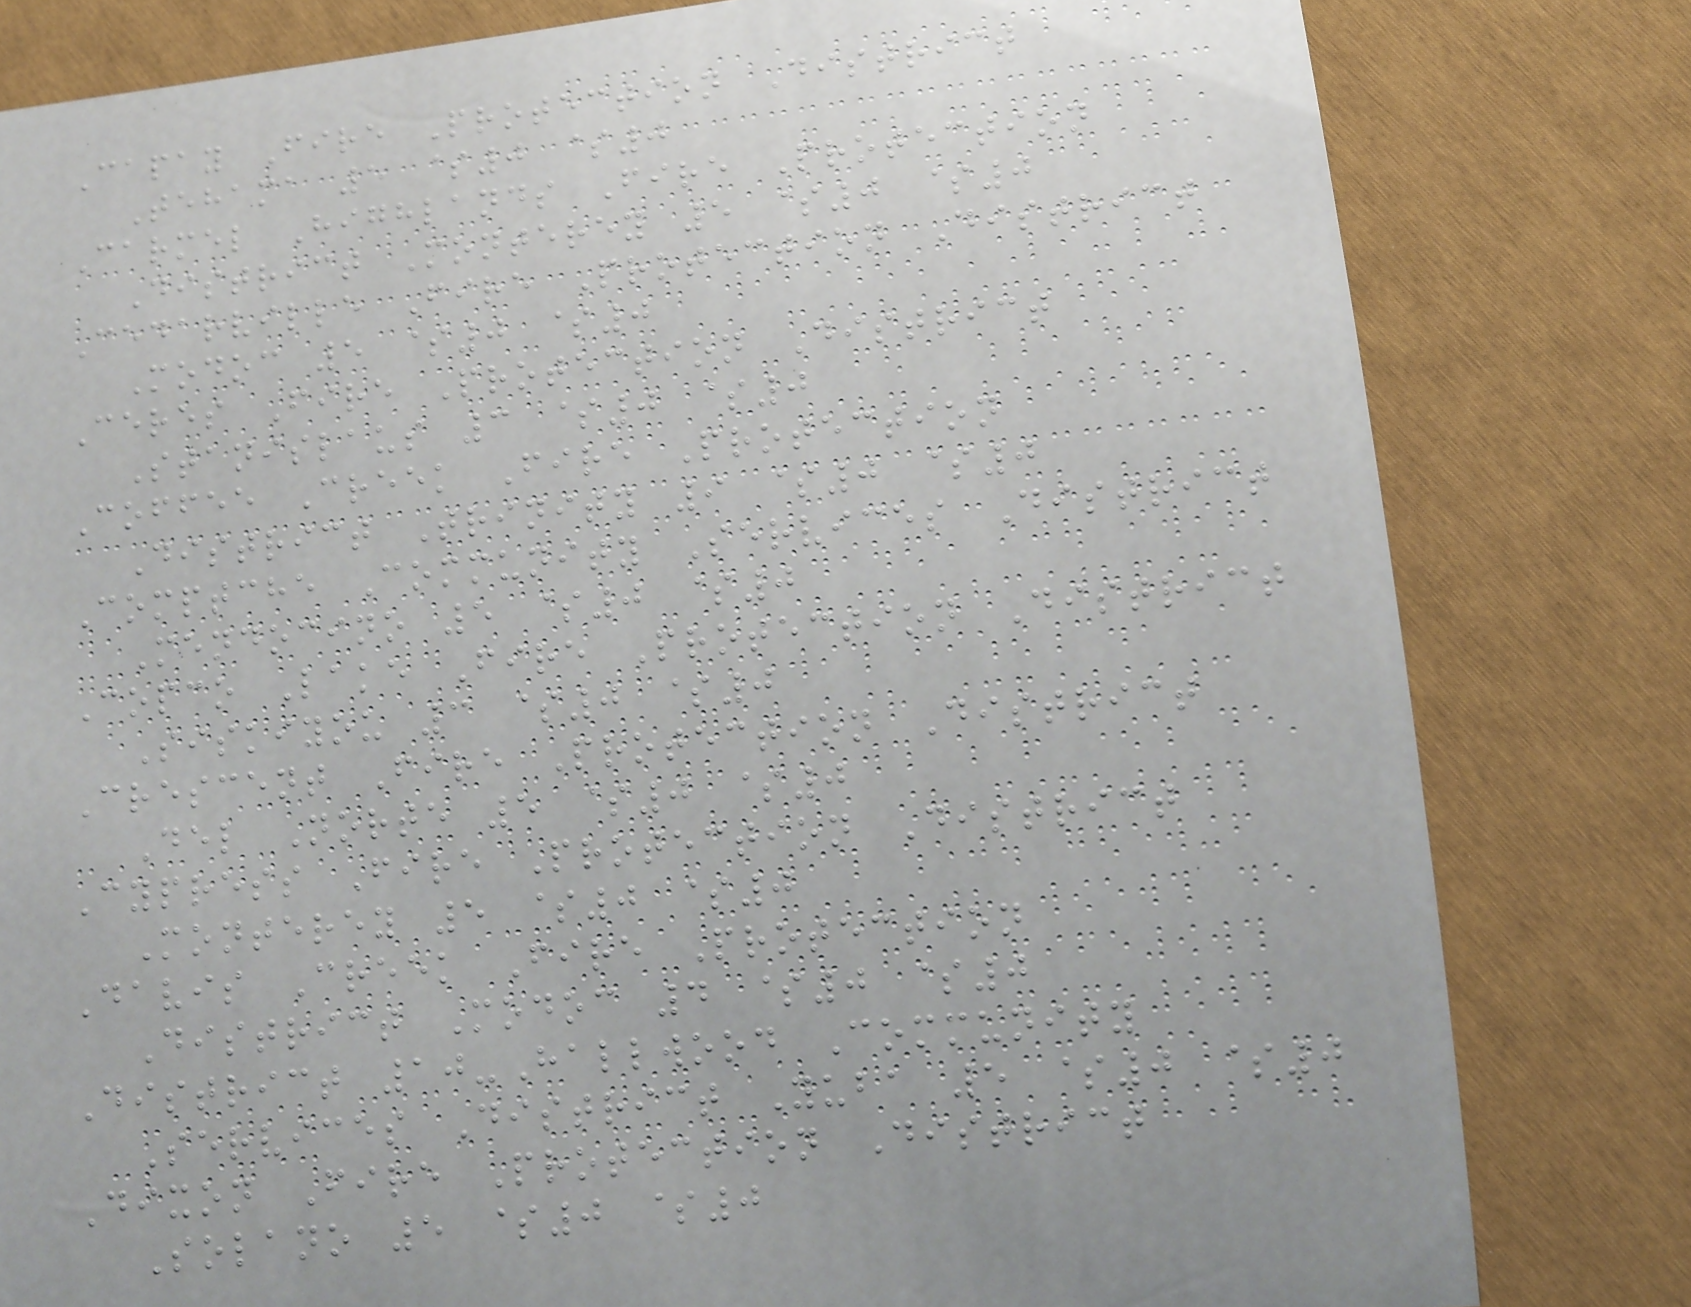Capay Fire Protection District
Tehama 5 $0 $0
Carmel Highlands Fire Protection
District Monterey 5 $0 $0
Cedarville Fire Protection District
Modoc 5 $0 $0
Ceres Fire Protection District
Stanislaus 3 $0 $0
Coffee Creek Fire Protection
District Trinity 9 $0 $0
Comptche Community Services District
Mendocino 5 $0 $0
Copco Lake Fire Protection District
Siskiyou 3 $0 $0
Crescent Fire Protection District
Del Norte 5 $0 $0
Cypress Fire Protection District
Monterey 5 $0 $0
Davis Creek Fire Protection
District Modoc 4 $0 $0
District 10-Hallwood Community
Services District Yuba 5 $0 $0
Dixon Fire Protection District
Solano 5 $0 $0
